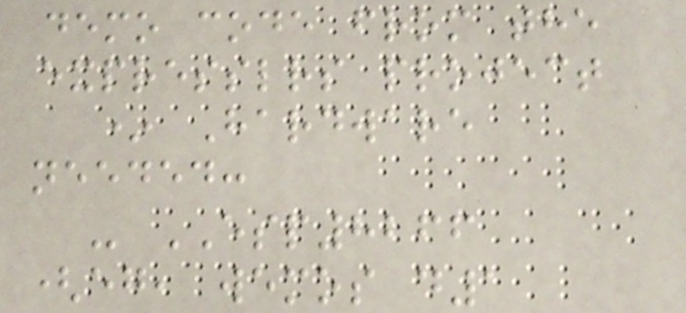demo code from the
expresslrs project
* Hardware
needed:
- ESP8266
(eg, wemos d1
